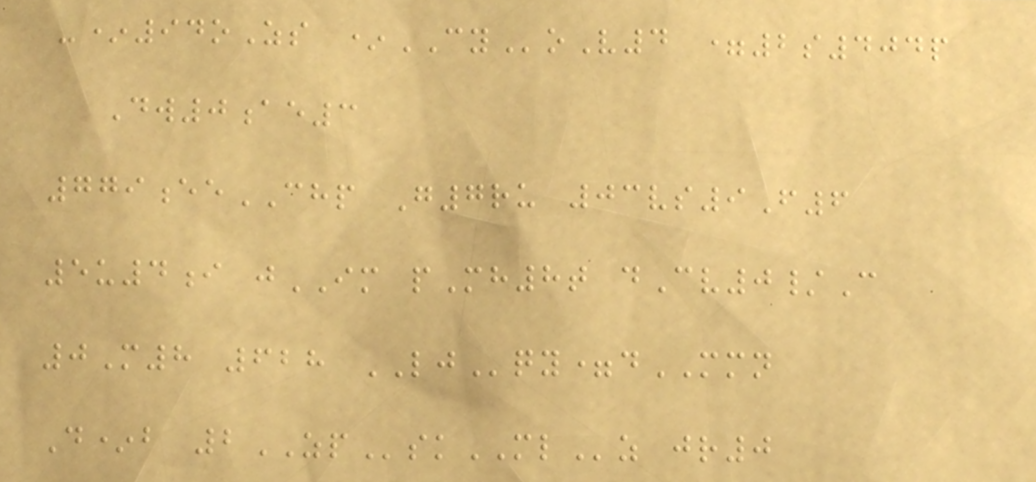-*94oZs *CYoV4 =2s404p
Dw0ae3
779eeCHP G7ru 03vs9F6
5u4i jIM pMh8t dCv0/C
0M8 628 LJqy=dMMN
D*b 2ZPskMLz jr0
